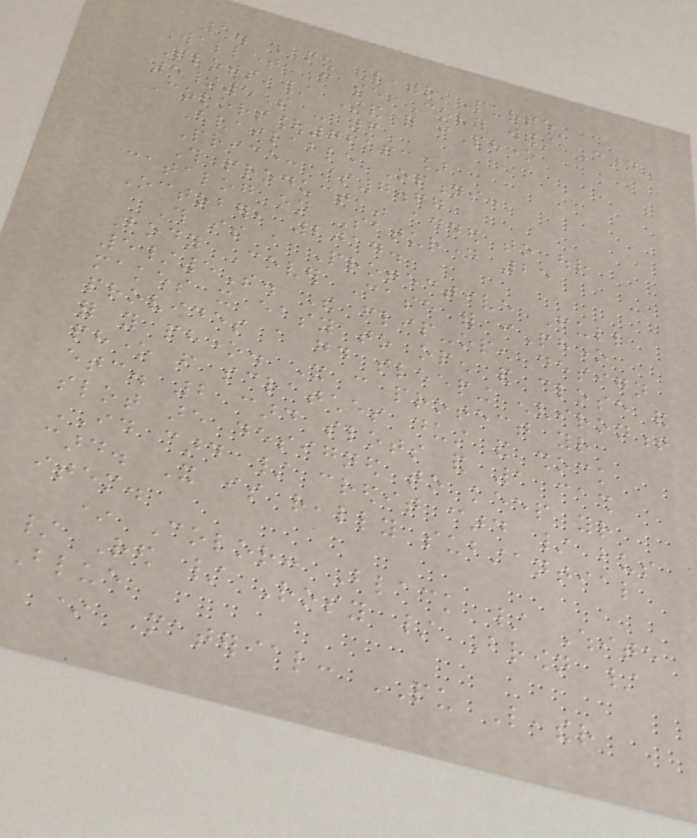1. PU Leather Purse
Wallet Case Cover w/ Card
Slots / Stand for iPhone
5/5S - 6
Colors[76163]
Available Options:
Price: $7.67
This product was added to our
catalog on Saturday 25
October, 2014.
This is a Protective Full
Body Cover Case for iPhone
5/5S. The flip-open design
makes it easy to open and close and
provides a good sleeping environment
for you phone. It can protect your
phone from scratches dust and shock
etc. 2 card slots and 1 cash
slot are designed to keep your
ID card / credit card / bus
card. It is really substantial
item.
* Color: Black / White
/ Red / Rosy / Brown /
Blue
* Material: PU Leather
